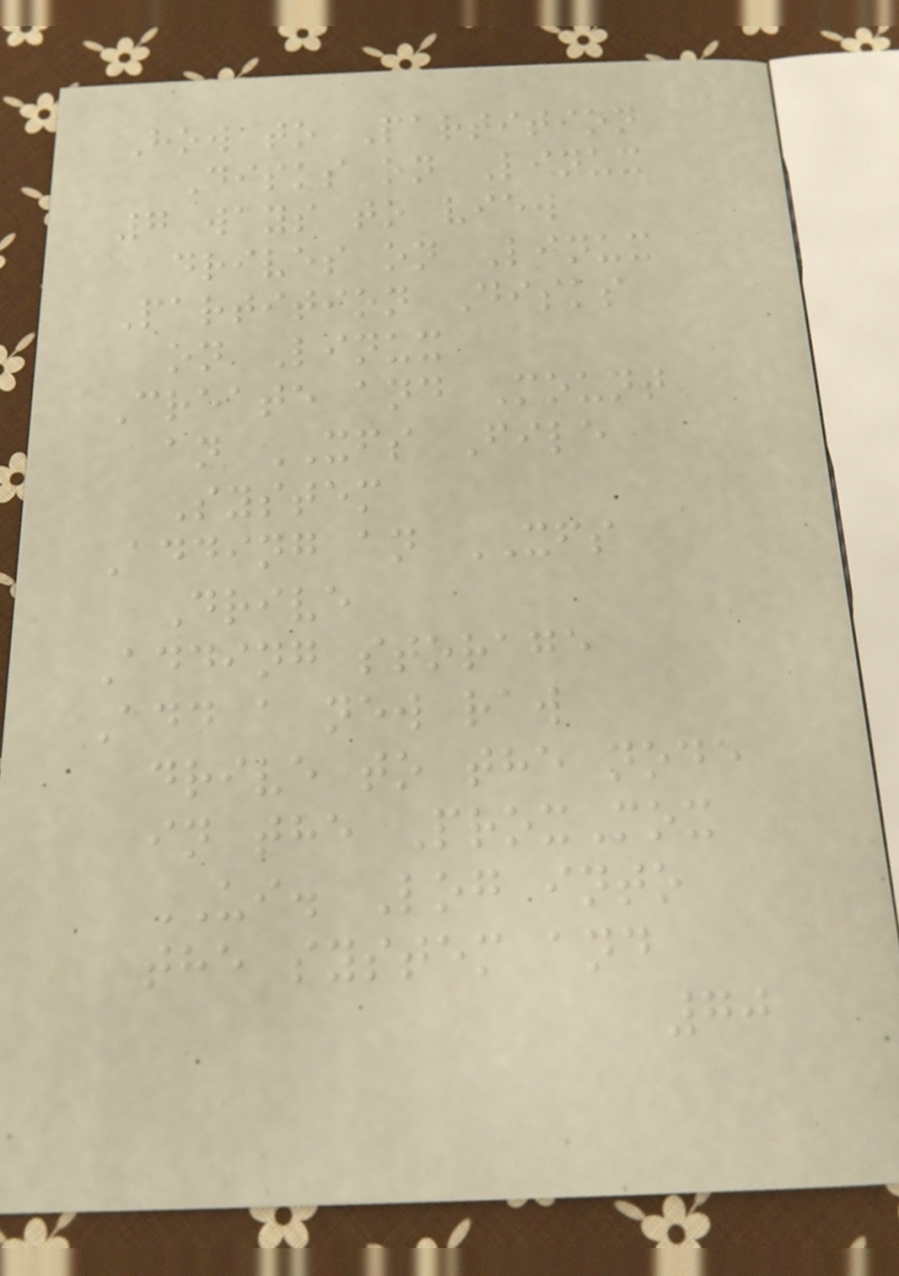How to Partition
Disks on Linux
7 ways to view
drives on Linux
Partition Disks
on Linux
Create and Mount
an XFS File
System
Adding an XFS
Drive
Adding storage
Add a new raw
drive to the node
in the ProxMox
UI. Log into
the system and
70
